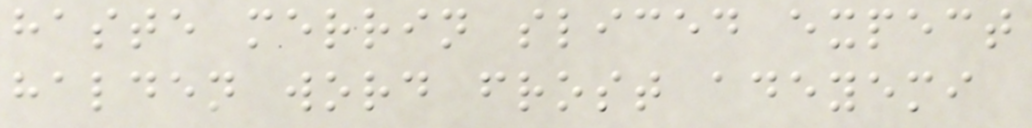haste merrin sliced expect
halden word frost adeyemi
